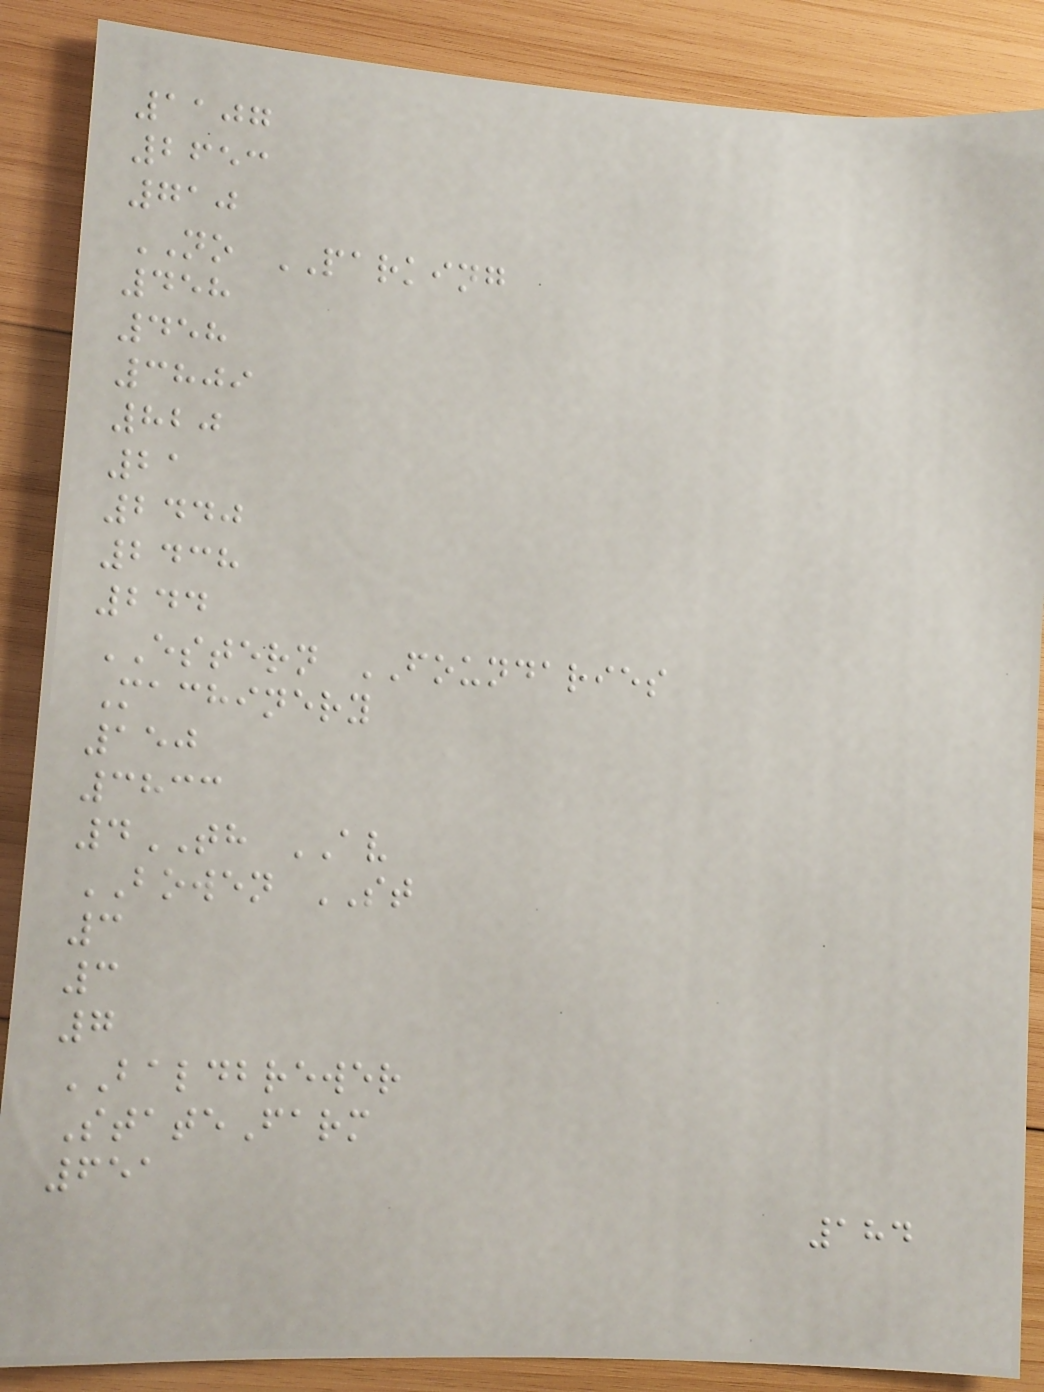1107
2653
710
NO PARKING
458
458
3809
820
21
2440
2438
244
ESTERN FOUNDARIES
Machinery
150
3833
4TH AV
BOWEN ST
3
3
7
BALDBREWER
StateFarm
651
184
